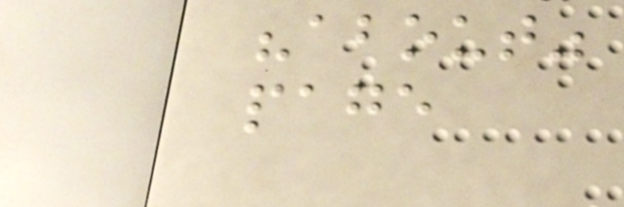"about"
page
